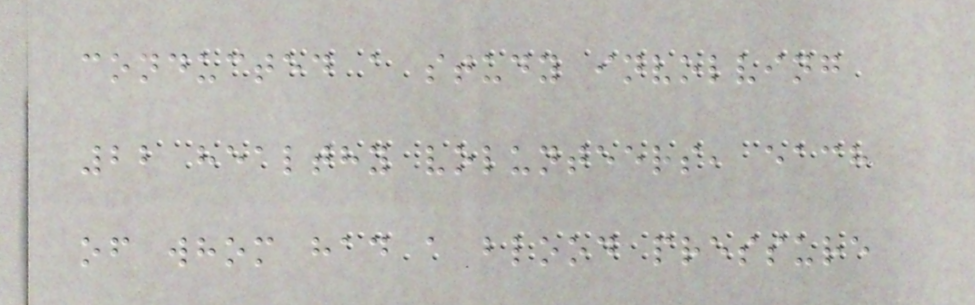conducted a study involving
22 healthy volunteers, each
of whom had a blood pressure
